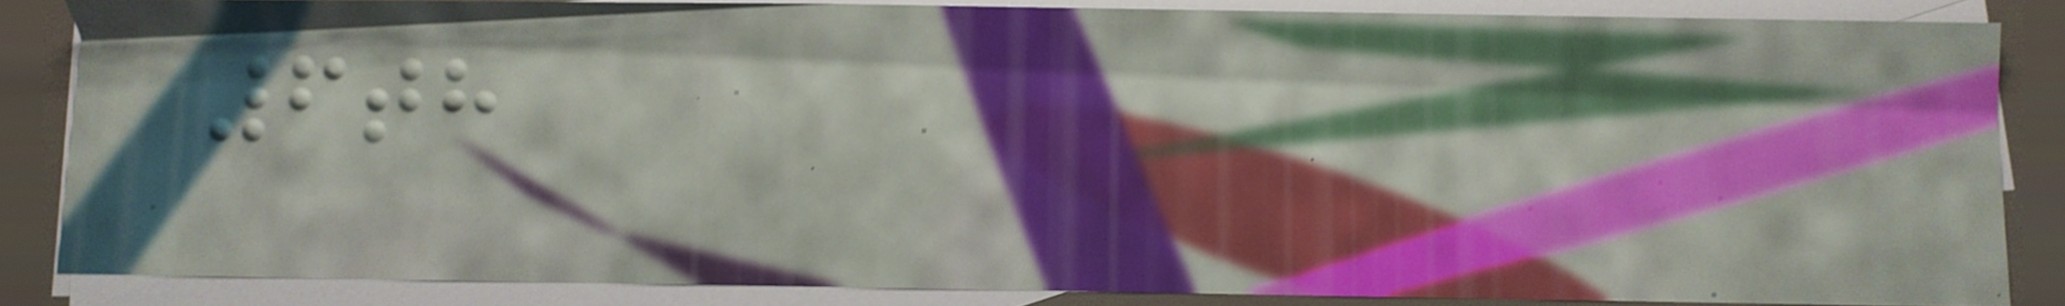6th
